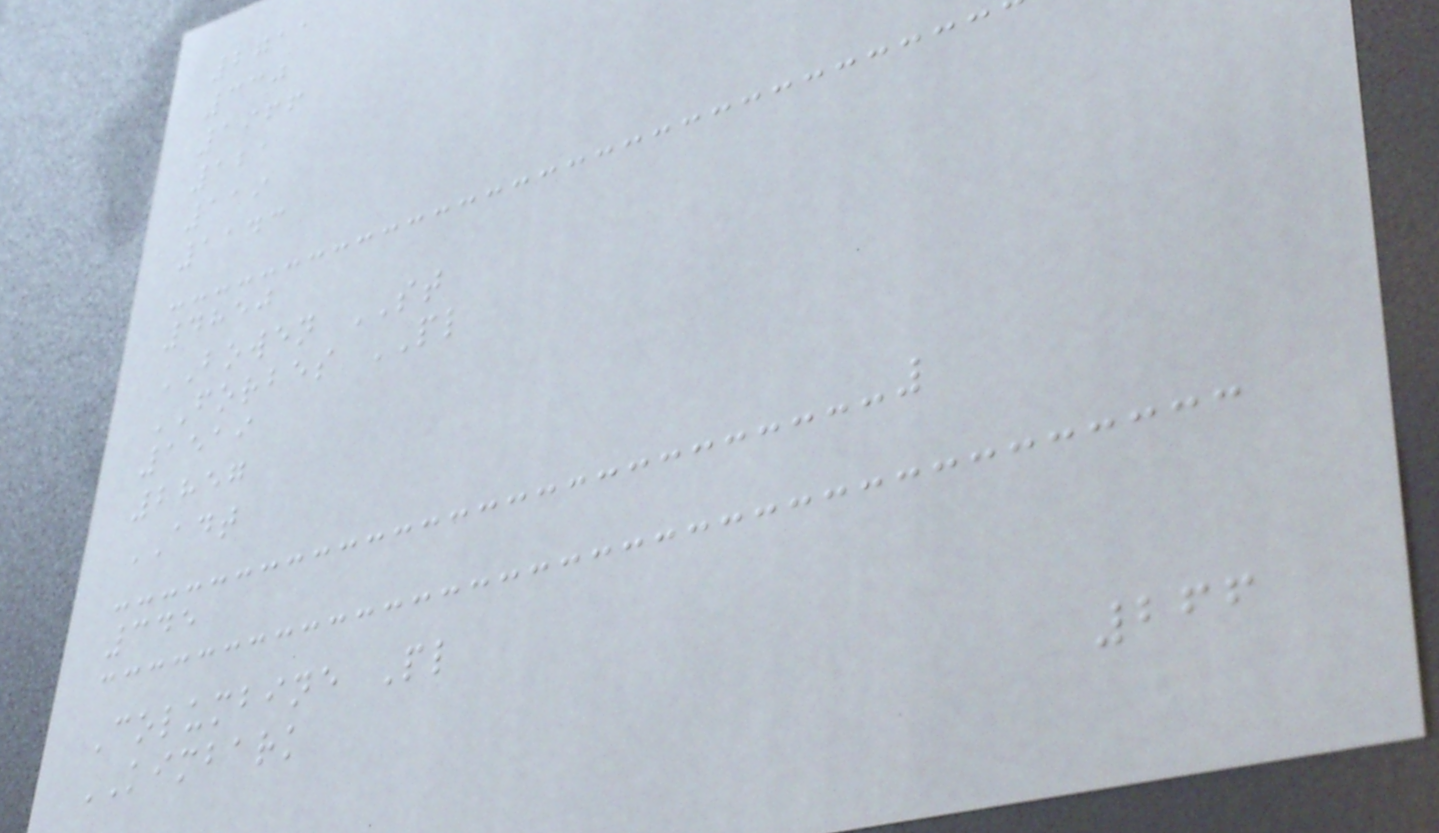2711
330
1966
121
119
1143
4850
BOWEN ST
FORBES PL
1519
2857
ADT
345
Columbine Pl
KIMBARK
266
